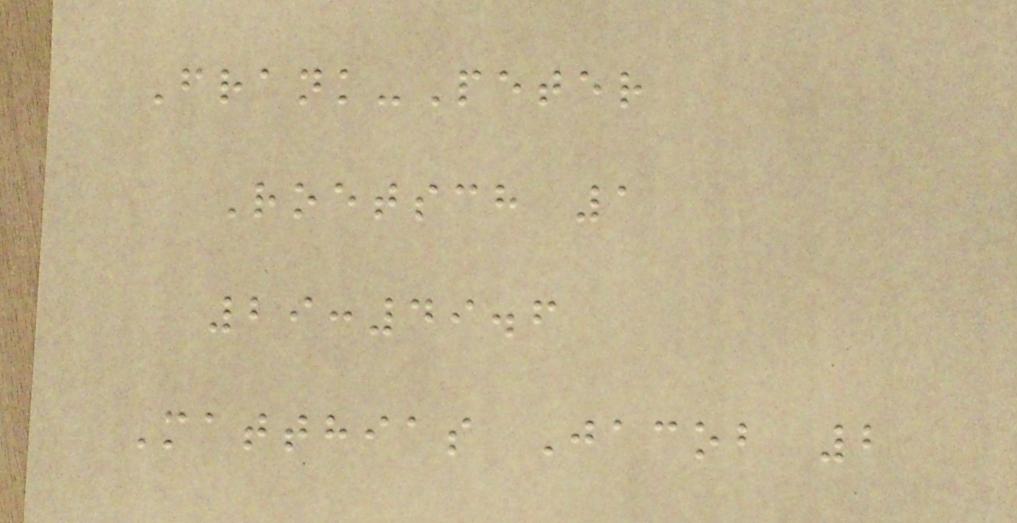Frank-Peter
Roetsch 1
29:49.6
Matthias Jacob 2
